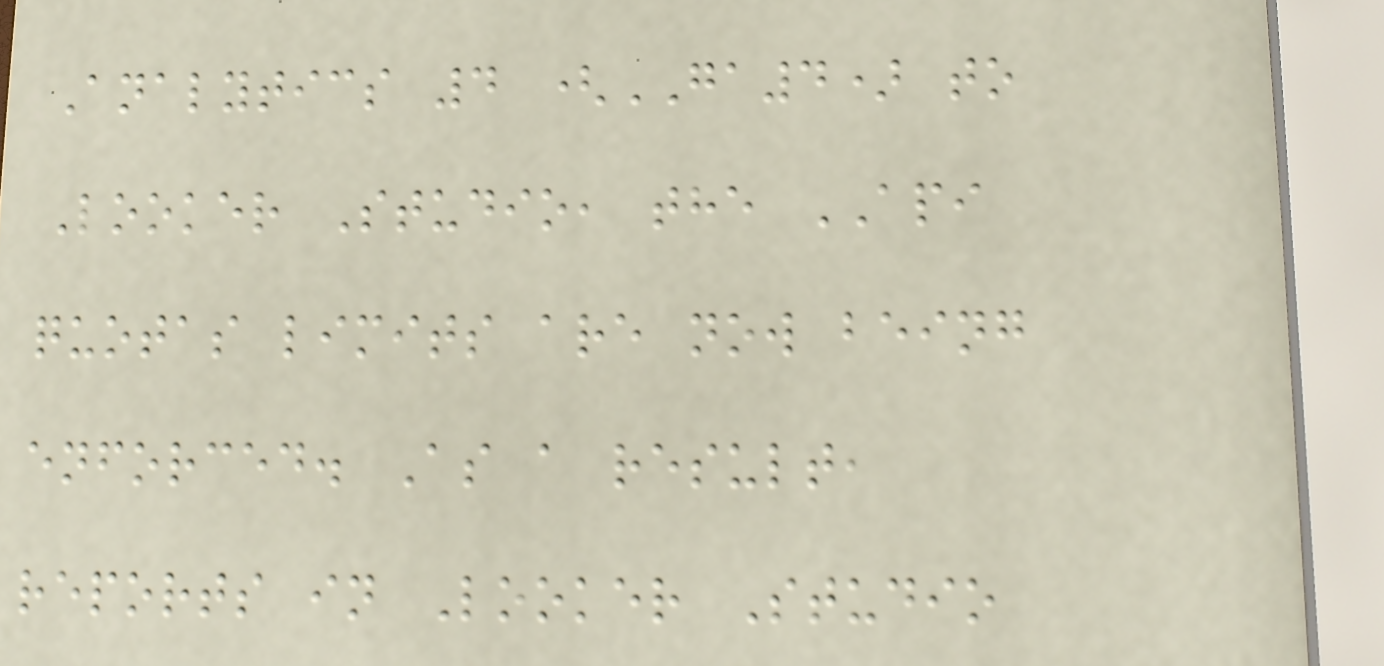Analytics 4 (GA4) to
Looker Studio, the API
quotas limits are now being
enforced. As a result,
reports in Looker Studio
